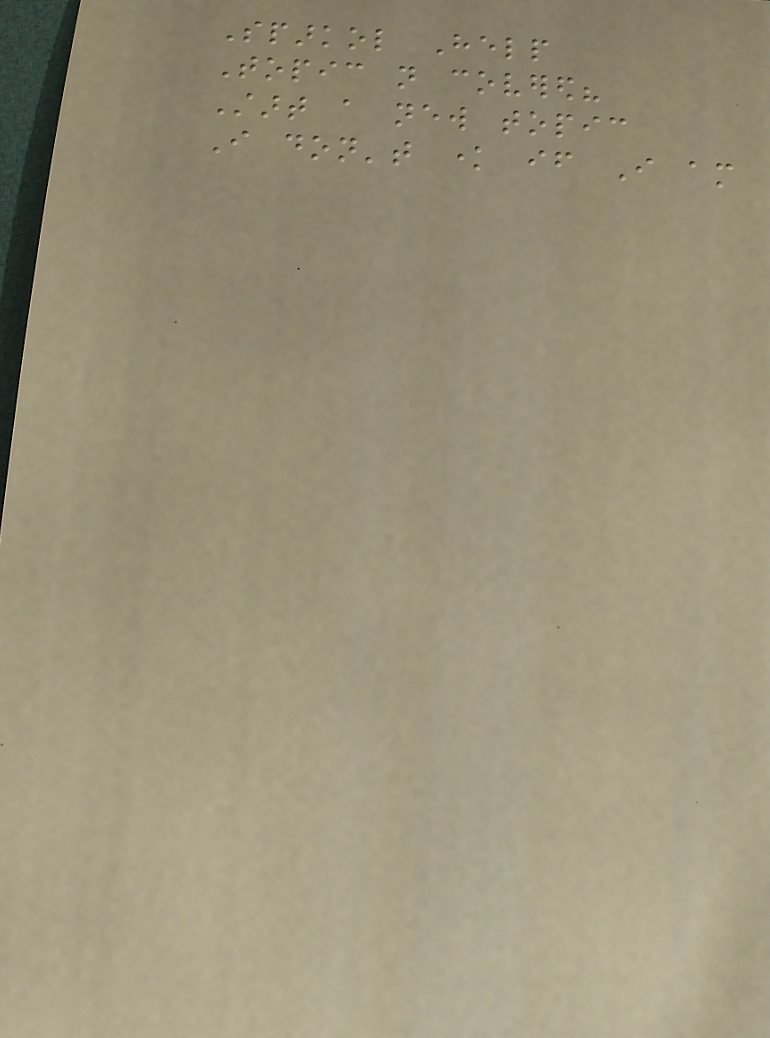Sparkol Help
Topic not covered?
Start a new topic
I don't know if I am
